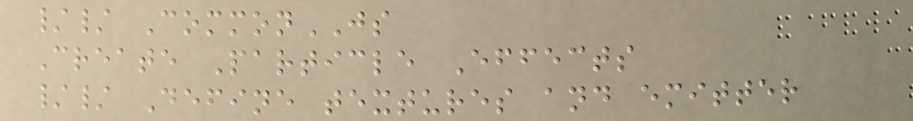// CommonJS
Create Particle Effects
// Define textures and emitter
